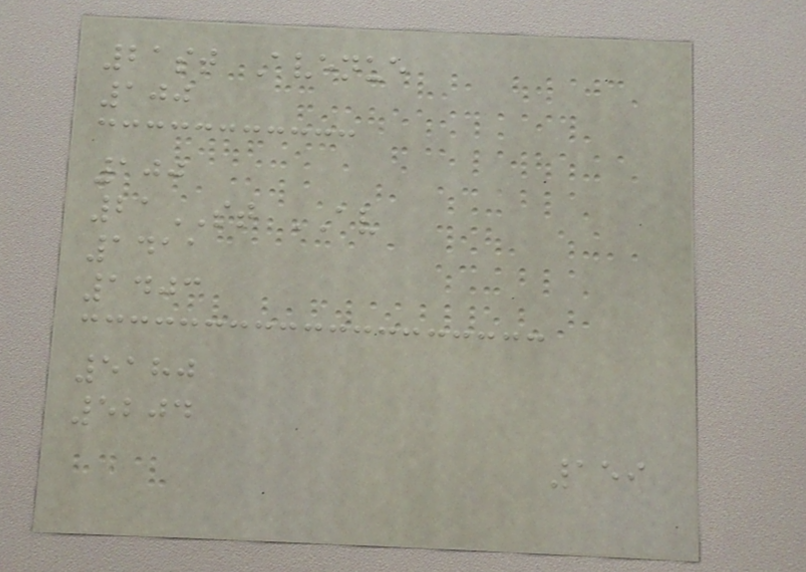21st Avenue
100
100
21ST AV
1411
1403
5180
5204
159
